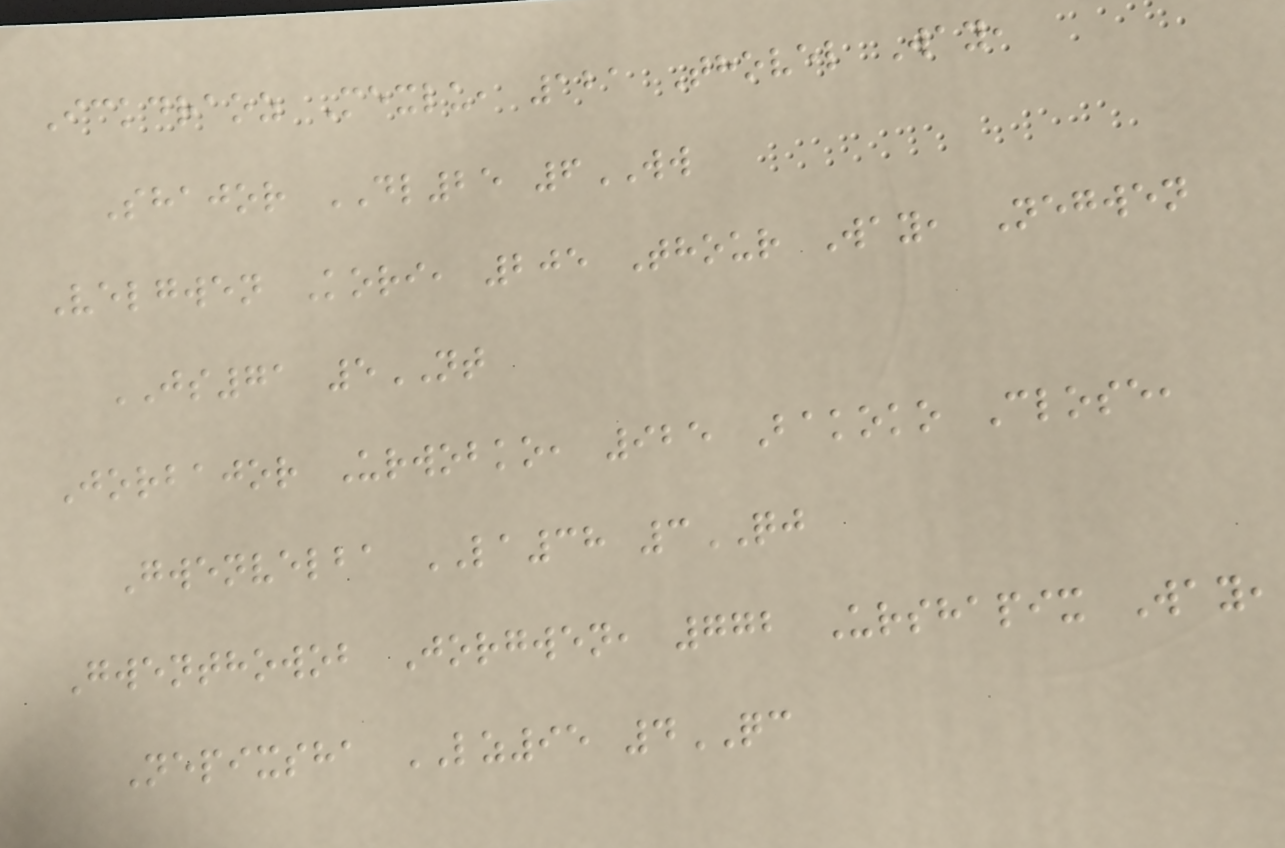Ickdraoz Mexlu, 121 Thovel Way,
Shajor DL25 6WW
Velgwen Kori, 205 Thour Way, Negwen
JS71 5NT
Jorbajor Urwobko, 925 Bakoko Close,
Gwenvelba LA38 3QJ
Gwenthowob Jorgwen, 772 Urshapix Way,
Nepixsha LZ95 4QC
